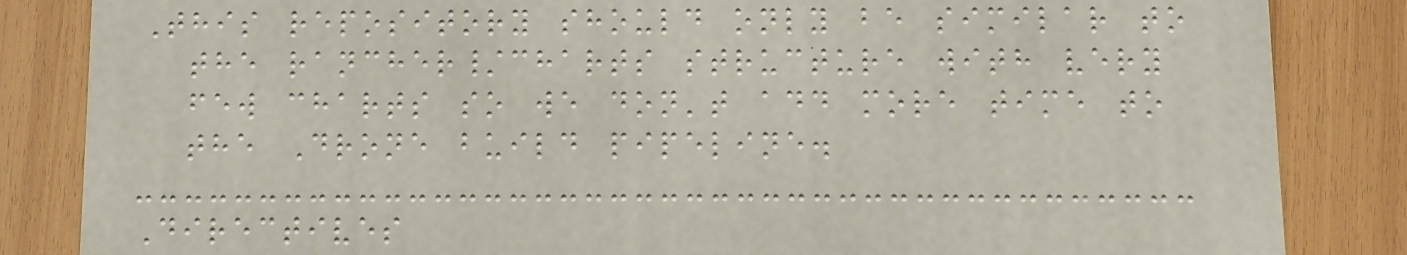This repository should only be similar to
the rancher/charts structure with very
few charts so we don't add more time to
the Drone build pipeline.
Directives
